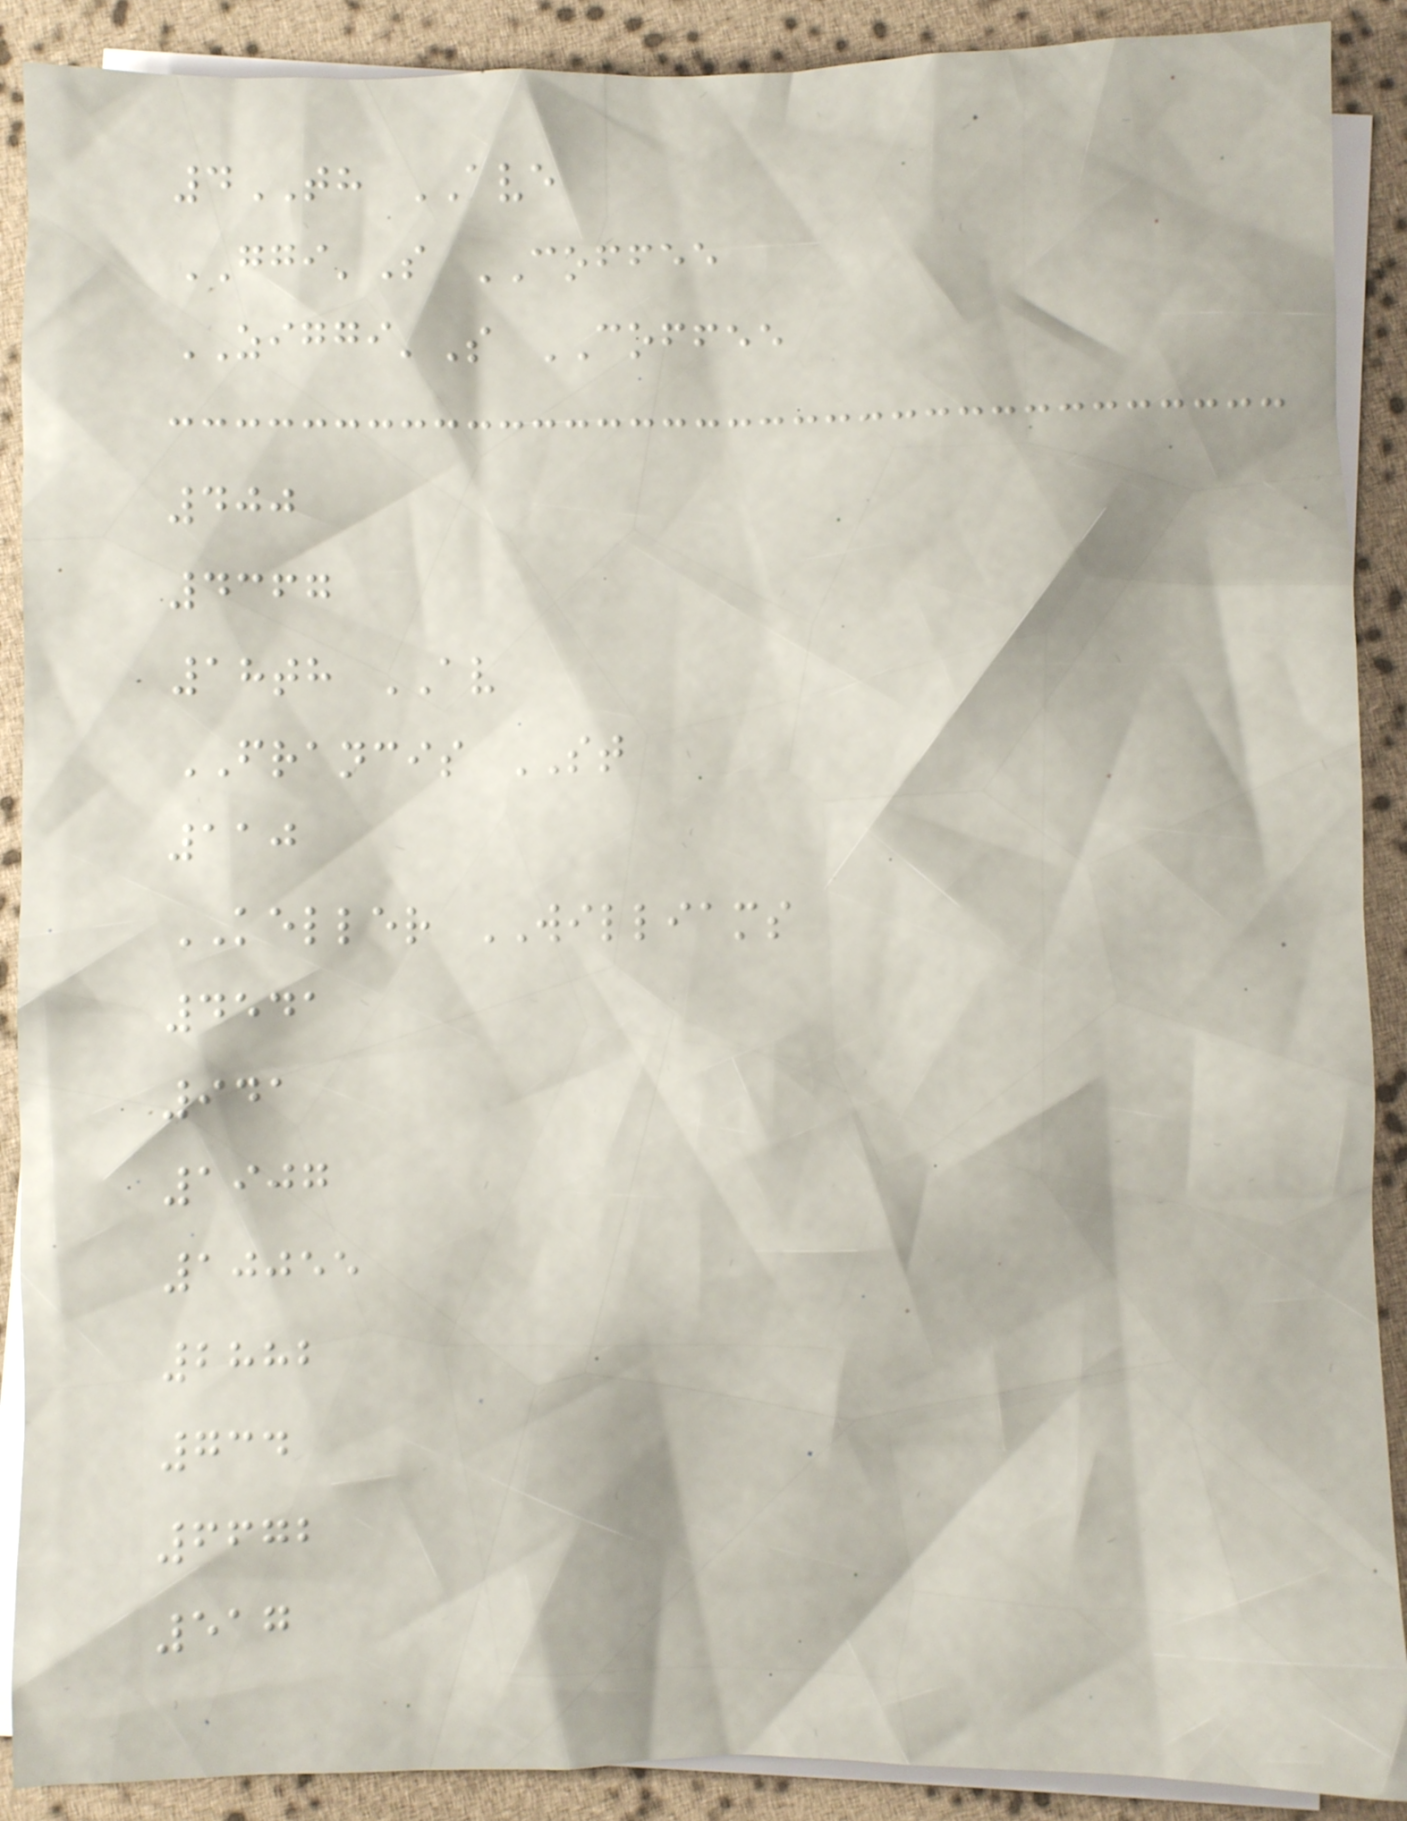4TH AVE
GGI'S COFFEE
ZIGGI'S COFFEE
400
4367
18th AV
FRANCIS ST
110
KELLER WILLIAMS
4541
941
1907
10055
2882
734
6672
517
